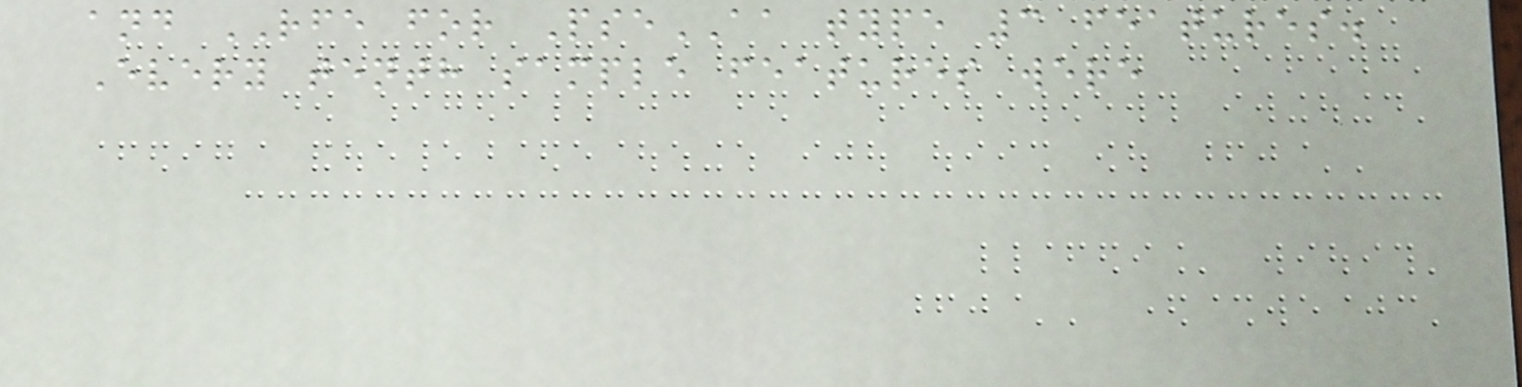and RFE for PseAA type 3 features.
Every tenth sample features were
